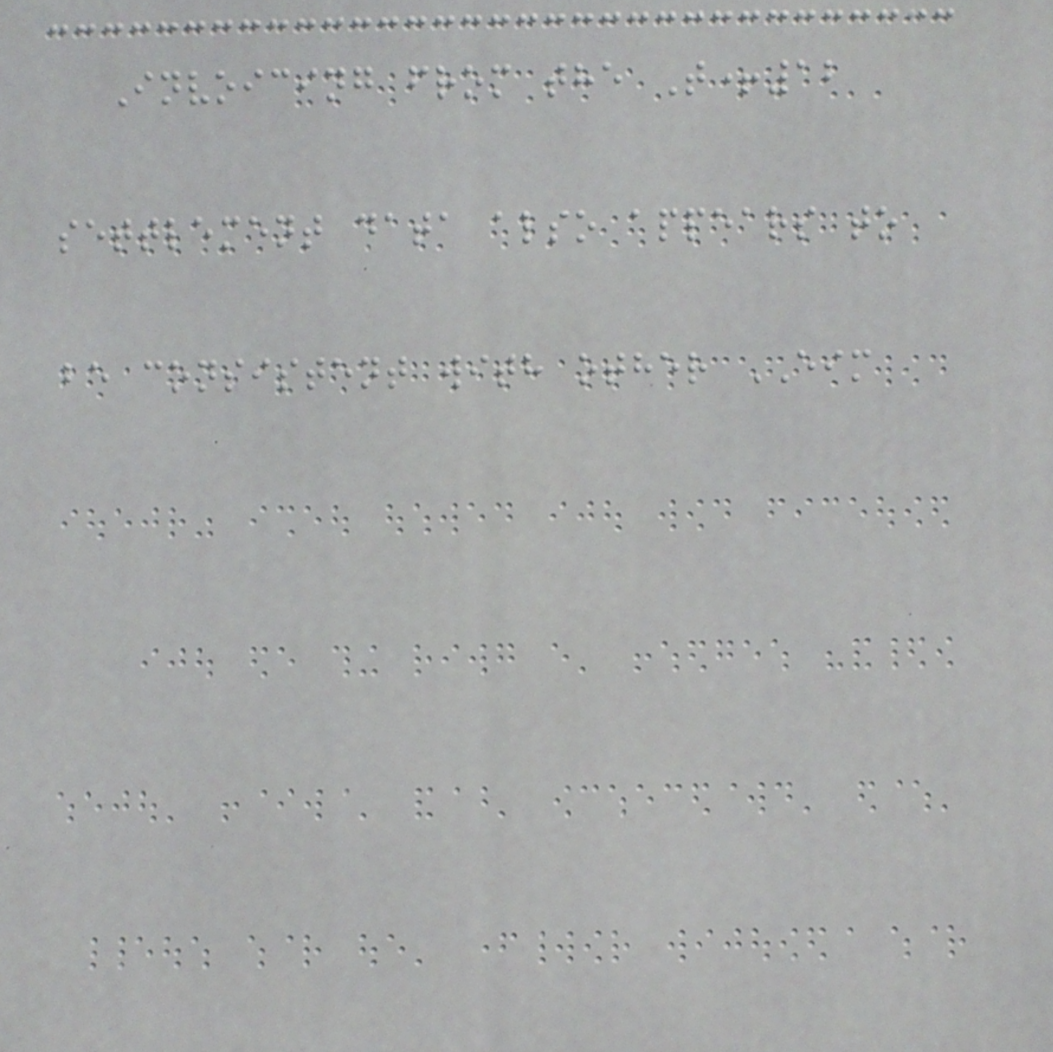Invoicing from the T+12
settlement data also appears to
be consistent with other EIM
